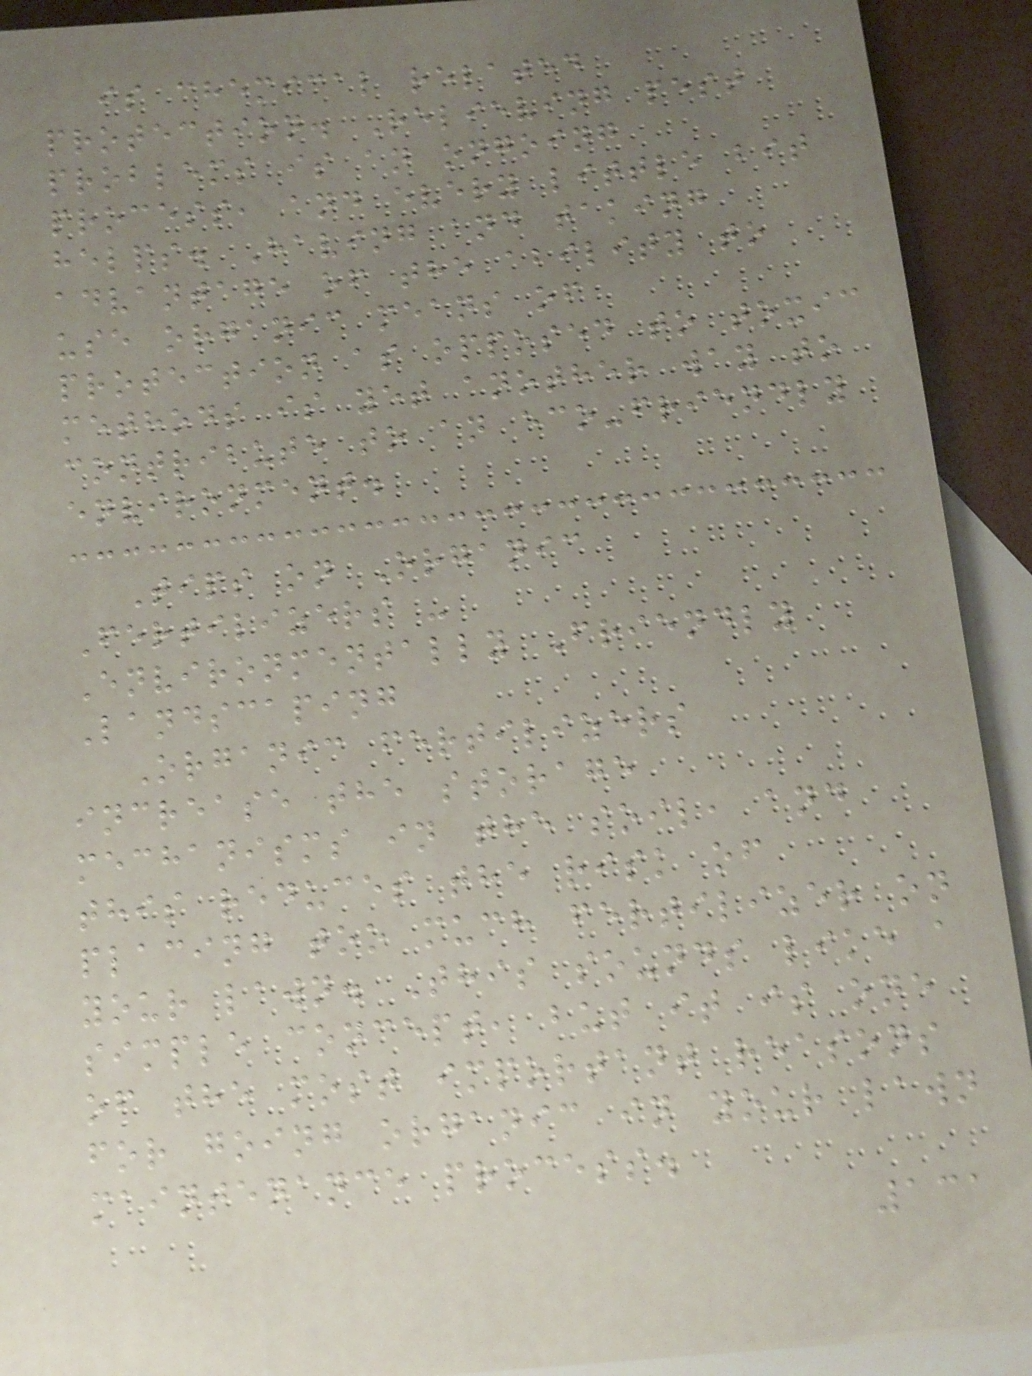is chemical related
protection. Relieving pest
problems is an ongoing
process, and every little bit
helps. Having and taking
advantage of the ability to
use organic means of
protection as opposed to toxic
methods is yet another way to
contribute to an eco-friendly
environment.
Tips on Organic
Fertilizers -
Environmentally Friendly
Landscaping
Organic fertilizers
increase the storage
mechanisms in the soil, and
this reduces the risk of
placing too much fertilizer on
your lawn. This sounds like a
simple concept, but it is one
of the most important reasons
for going organic in your lawn
maintenance process.
131
